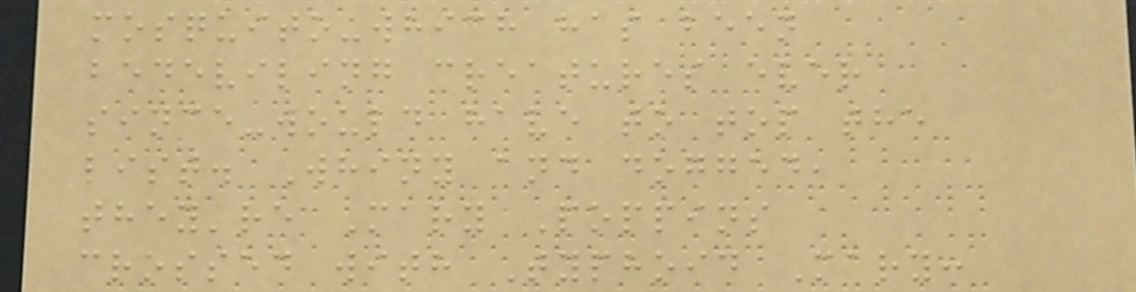mosquito-which has been
bedeviling creatures ever
since-would have to top the
list. Whiny and dogged,
they're Mary Poppins
crossed with Typhoid Mary:
